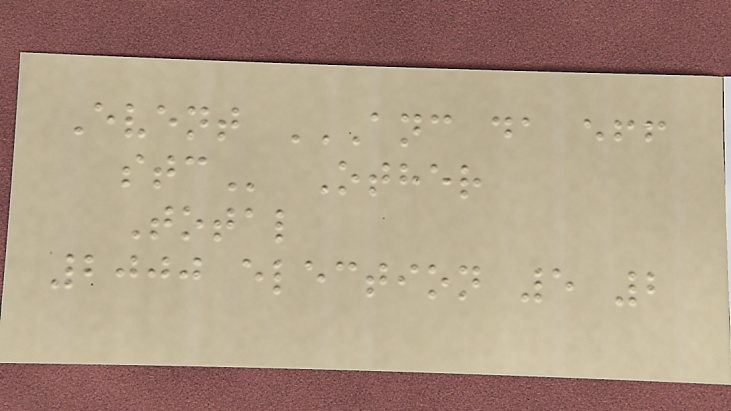Event ANC DA EFF
STC Other
Total
2000 election 5 2
